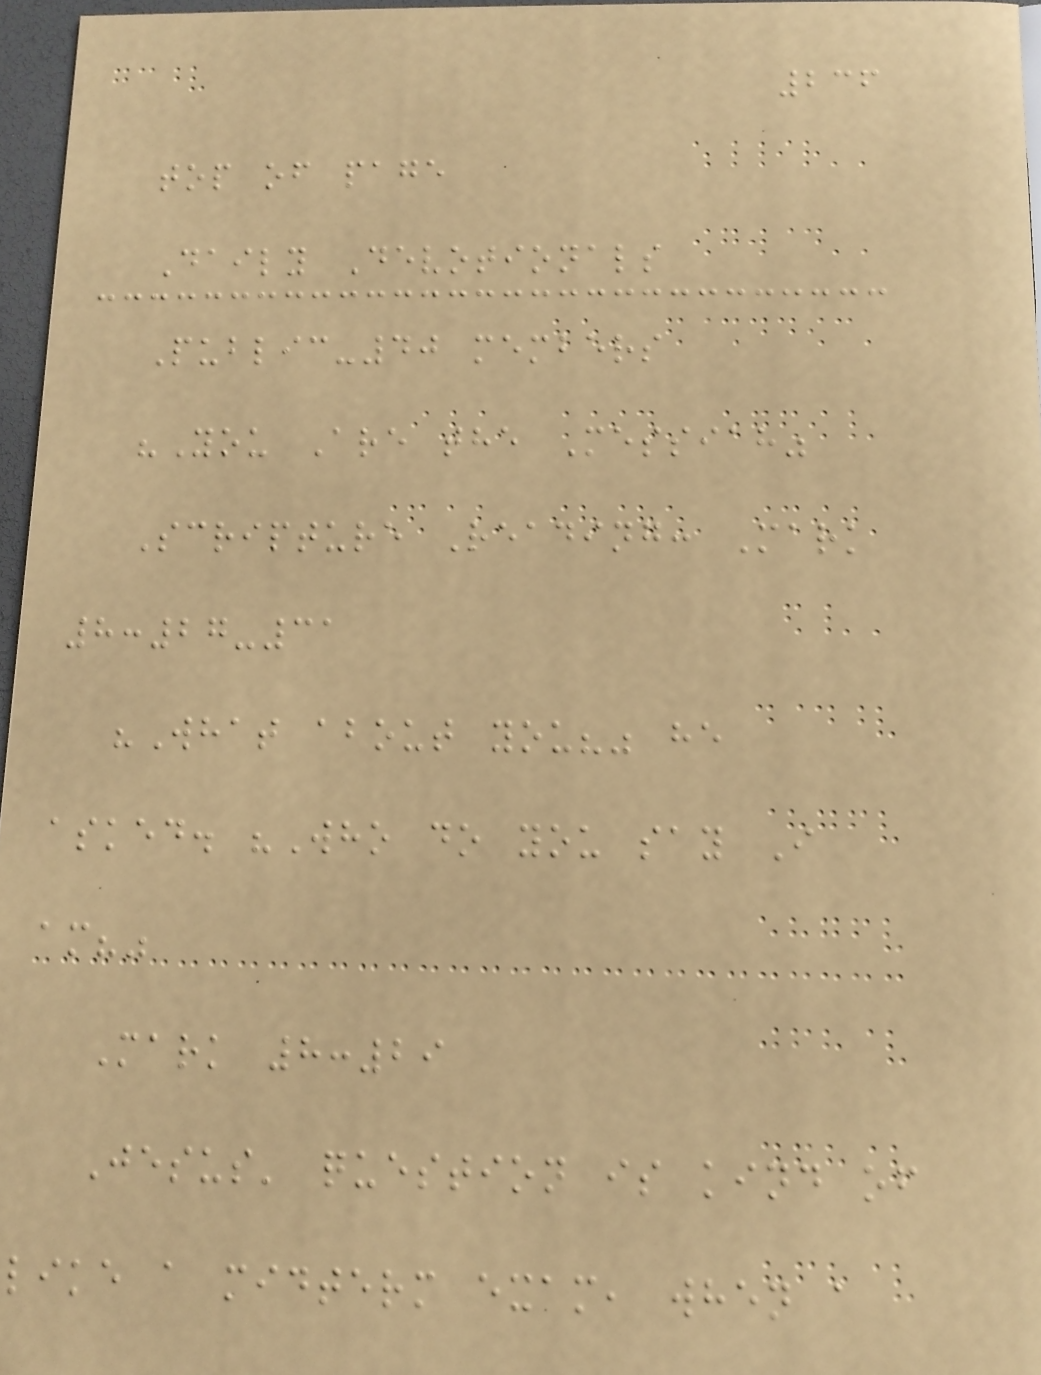236
top of page
Daily Devotionals
Public-40 members
"You Are the Messiah"
Scripture Reading: Mark
8:27-31
"What about you?" he
asked. "Who do you say I
am?"
Mark 8:29
Jesus' question is kind of
like a midterm exam, when a
